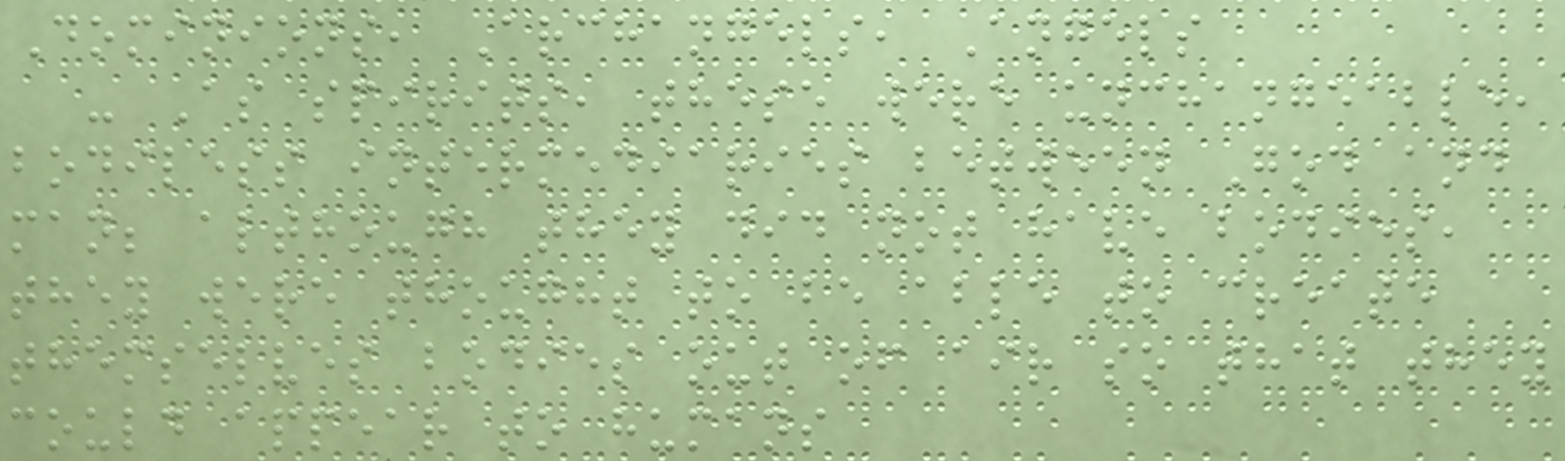Dominions, Archangels, Angels
- As spirits, these were unchangeable,
bodiless intermediaries between God and
man; although they did not have bodies,
they were thought to be able to create
themselves bodies out of air so that they
could appear to humans
